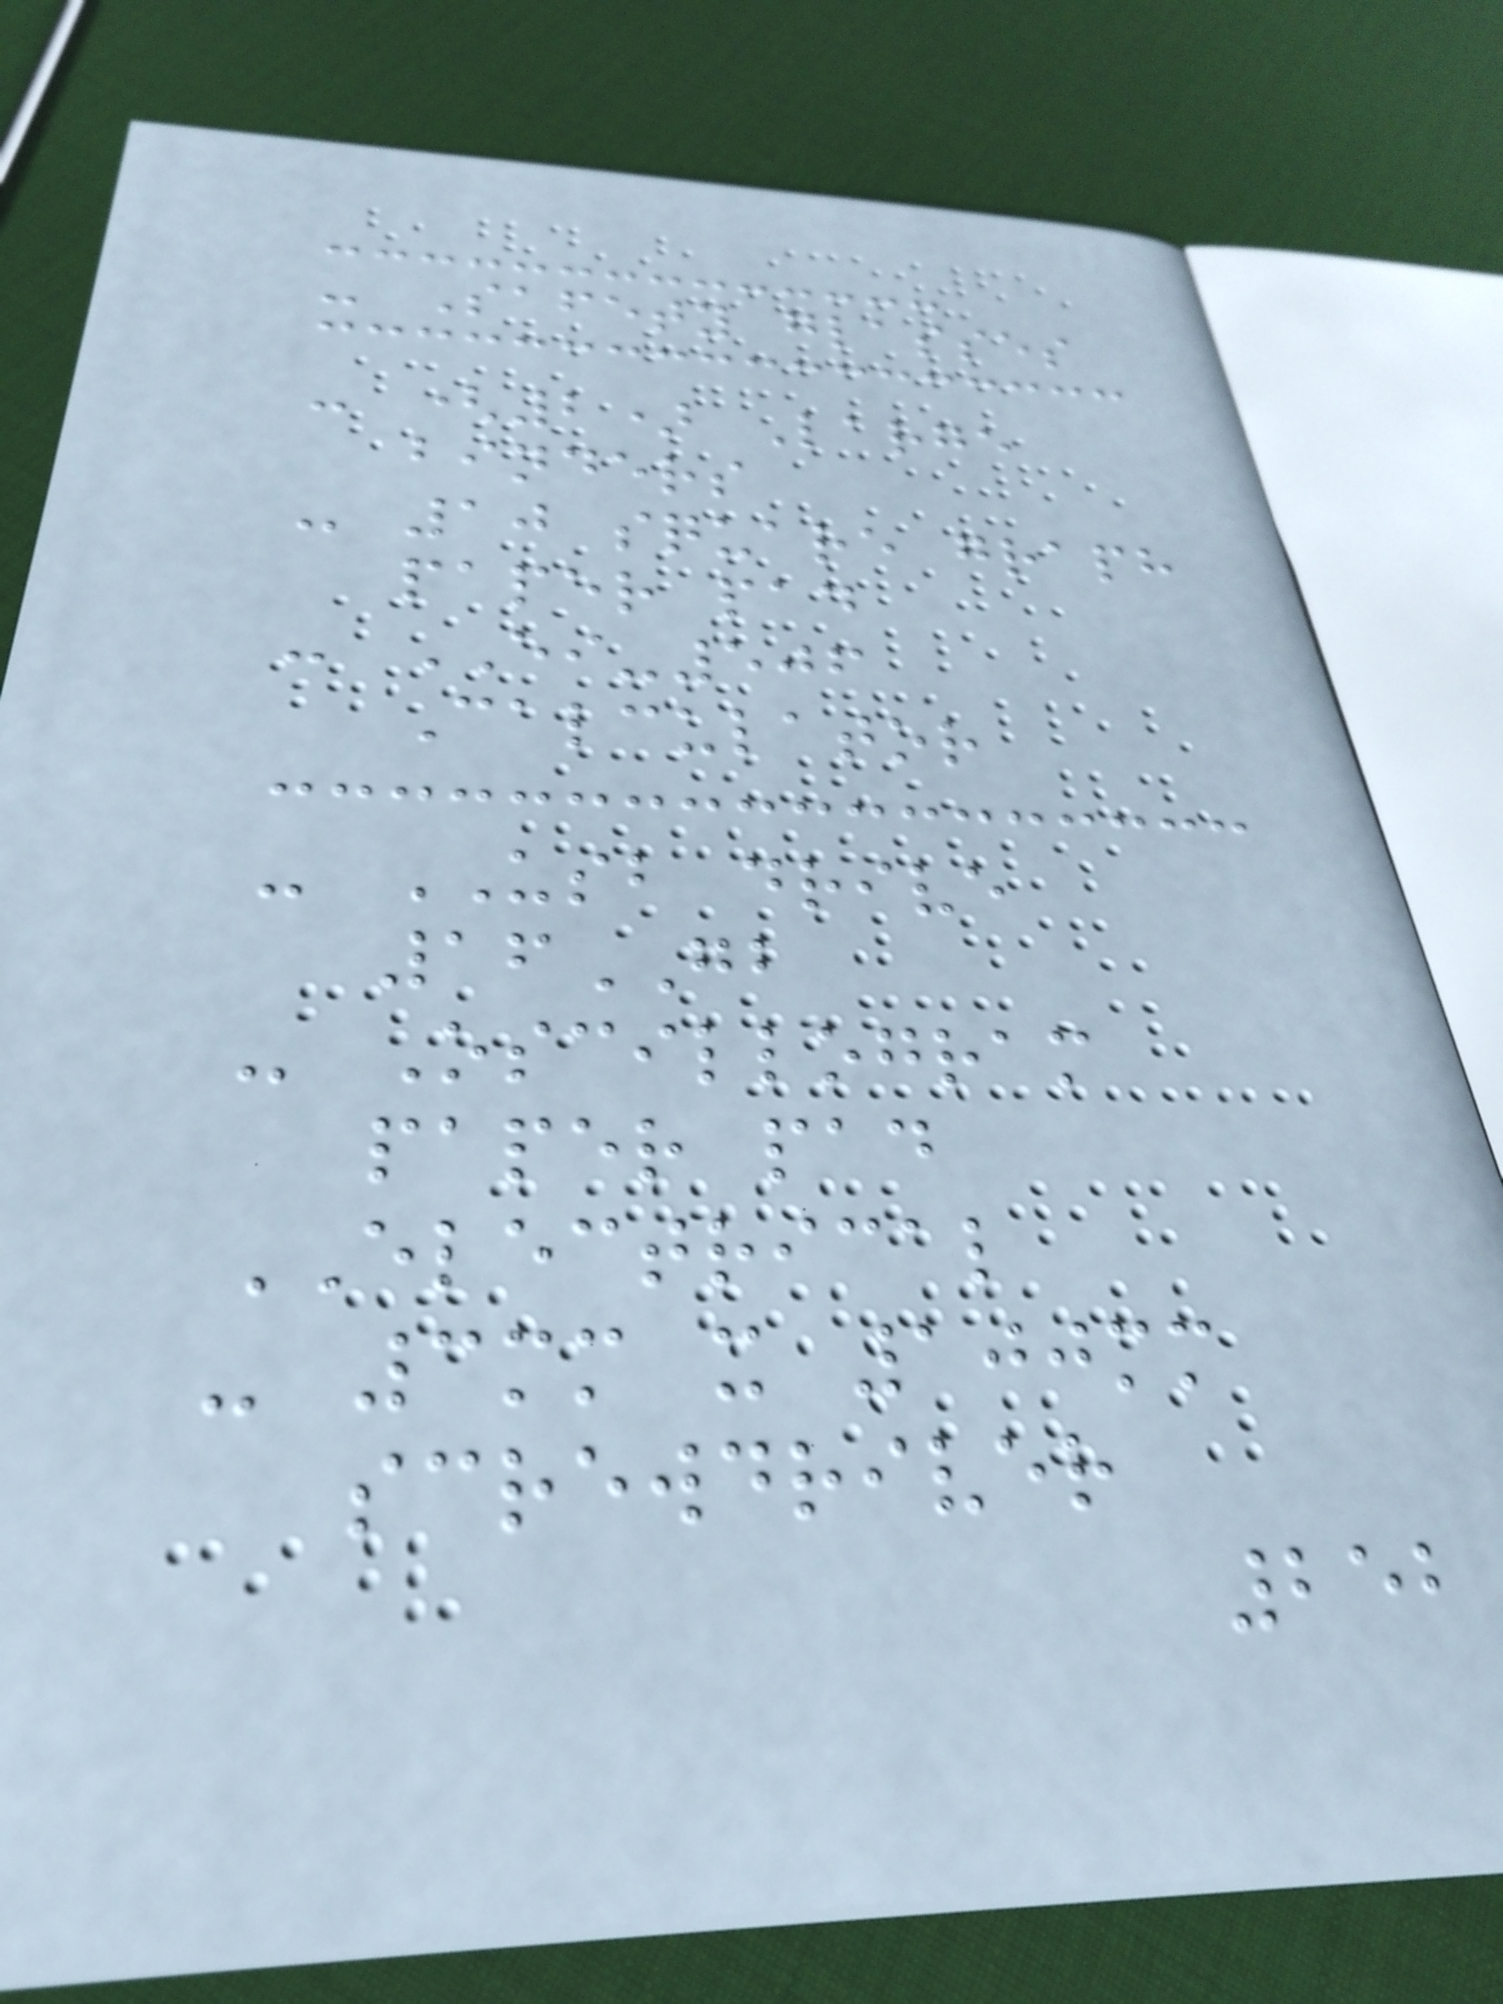- Safety glasses
- (2) Large
binders
- 10 square graph
paper pad
- EI-506
Calculator
- USB drive
16GB
- Oscillogram
paper pad
ELECTRICAL
- 3mm x 100mm
screwdriver
252
